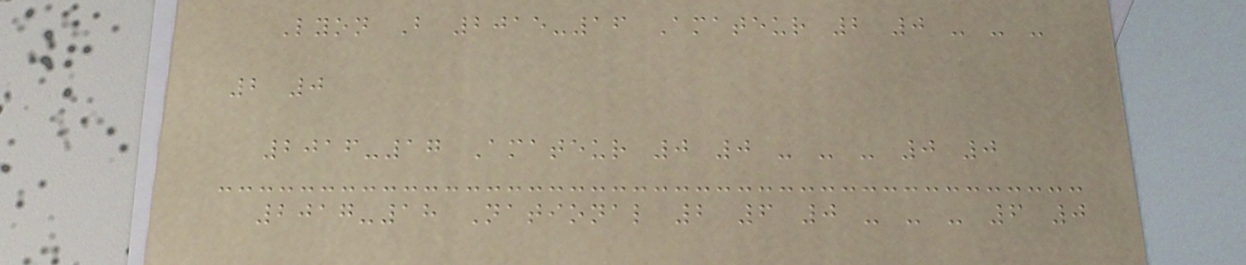Lyon B 2015-16 Amateur 2 0 - - -
2 0
2016-17 Amateur 0 0 - - - 0 0
2017-18 National 2 6 0 - - - 6 0
